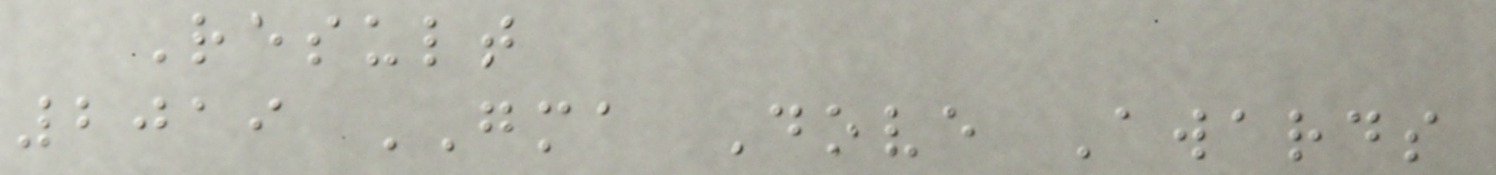Result
2019 GMA Dove Awards
